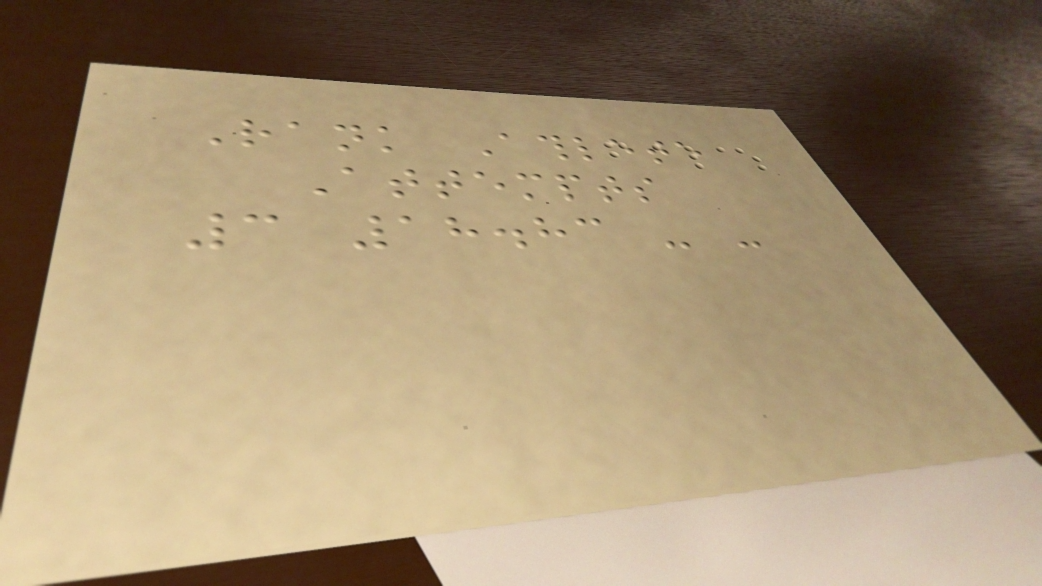Rank Athlete
Attempts
3 18.83 - -
